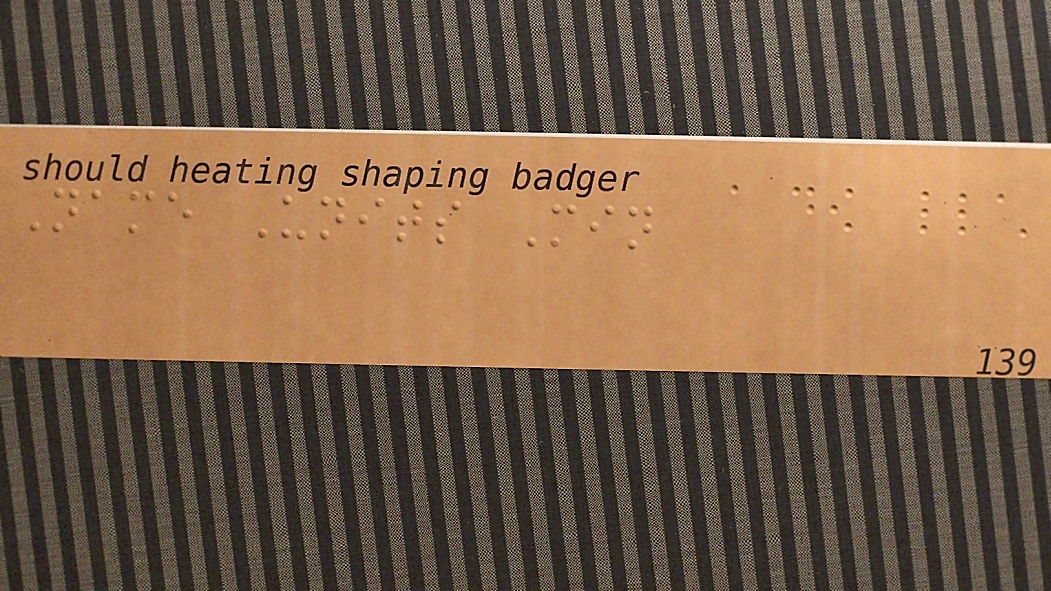Name Units Min
